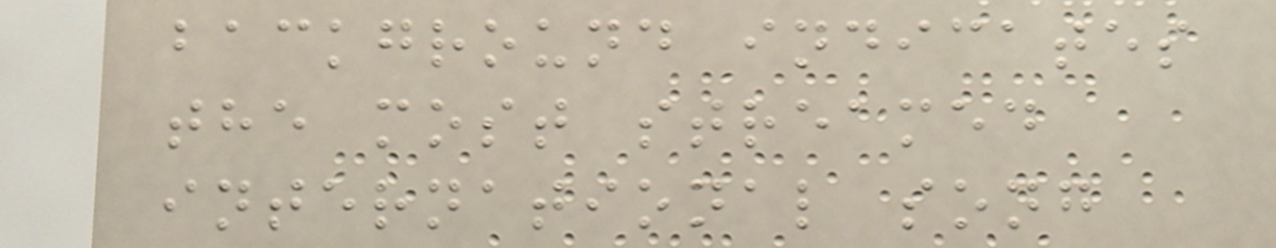background indicates
the most streamed
international song
